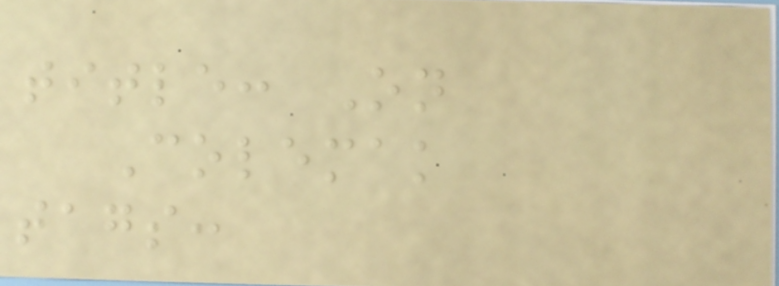title: On
Colemak
tags:
